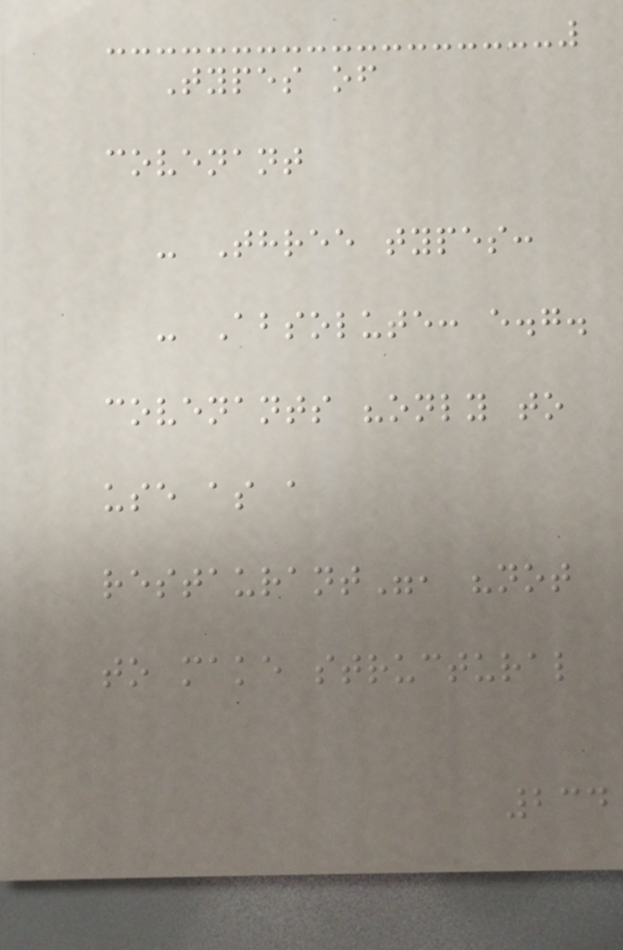Types of
covenant
- Three types:
- Absolute: e.g.
covenants "only to
use as a
restaurant", "not
to make structural
234
